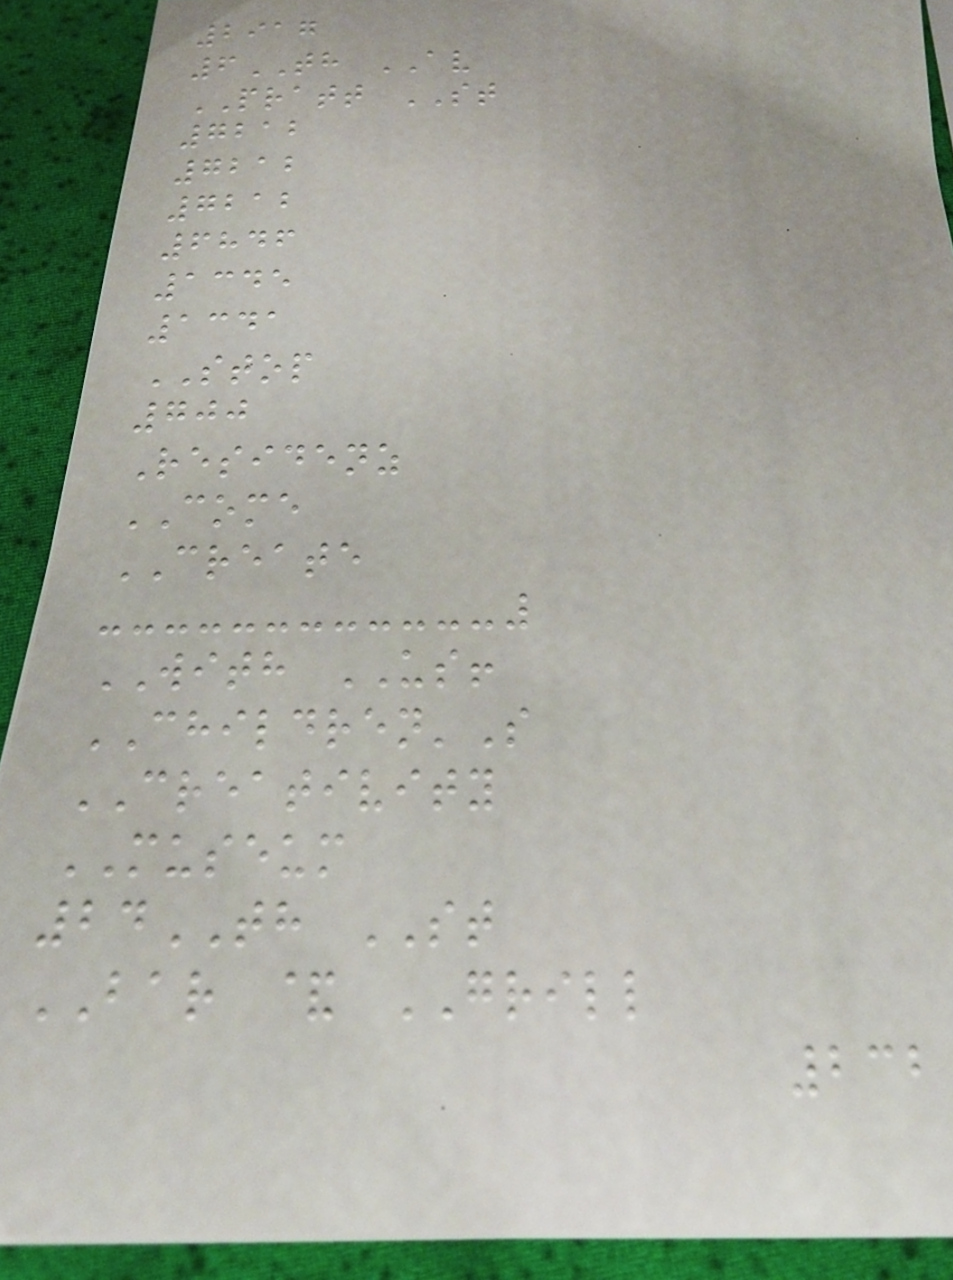2917
6TH AV
PRATT ST
7212
7212
7212
6846
1345
1341
STOP
700
Residenz
COME
CREATE
WITH US!
CHILDREN'S
CREATIVITY
MUSEUM
24TH ST
BAR & GRILL
232
